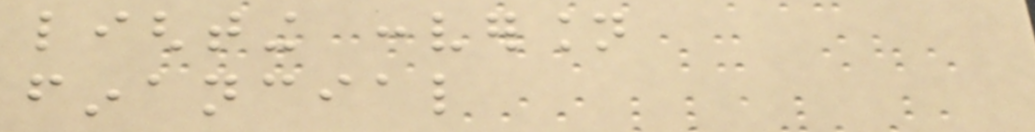lighting conversion
financial
